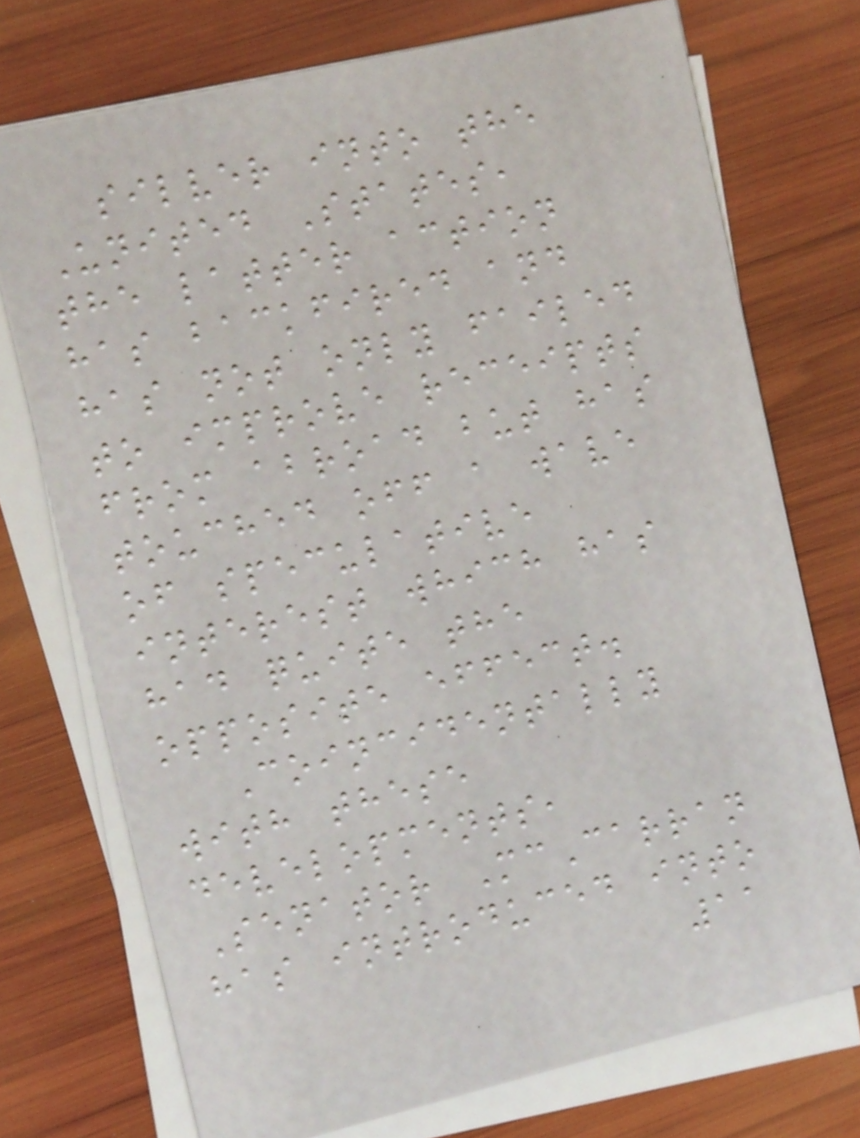silver into the
United States,
the latter action
has backfired and
has not only failed
to improve receipts
from abroad but has
touched off a wave
of speculative
interest which has
had quite the
opposite effect.
Coincidentally
with these
developments,
Senator McCarran
has introduced into
11
